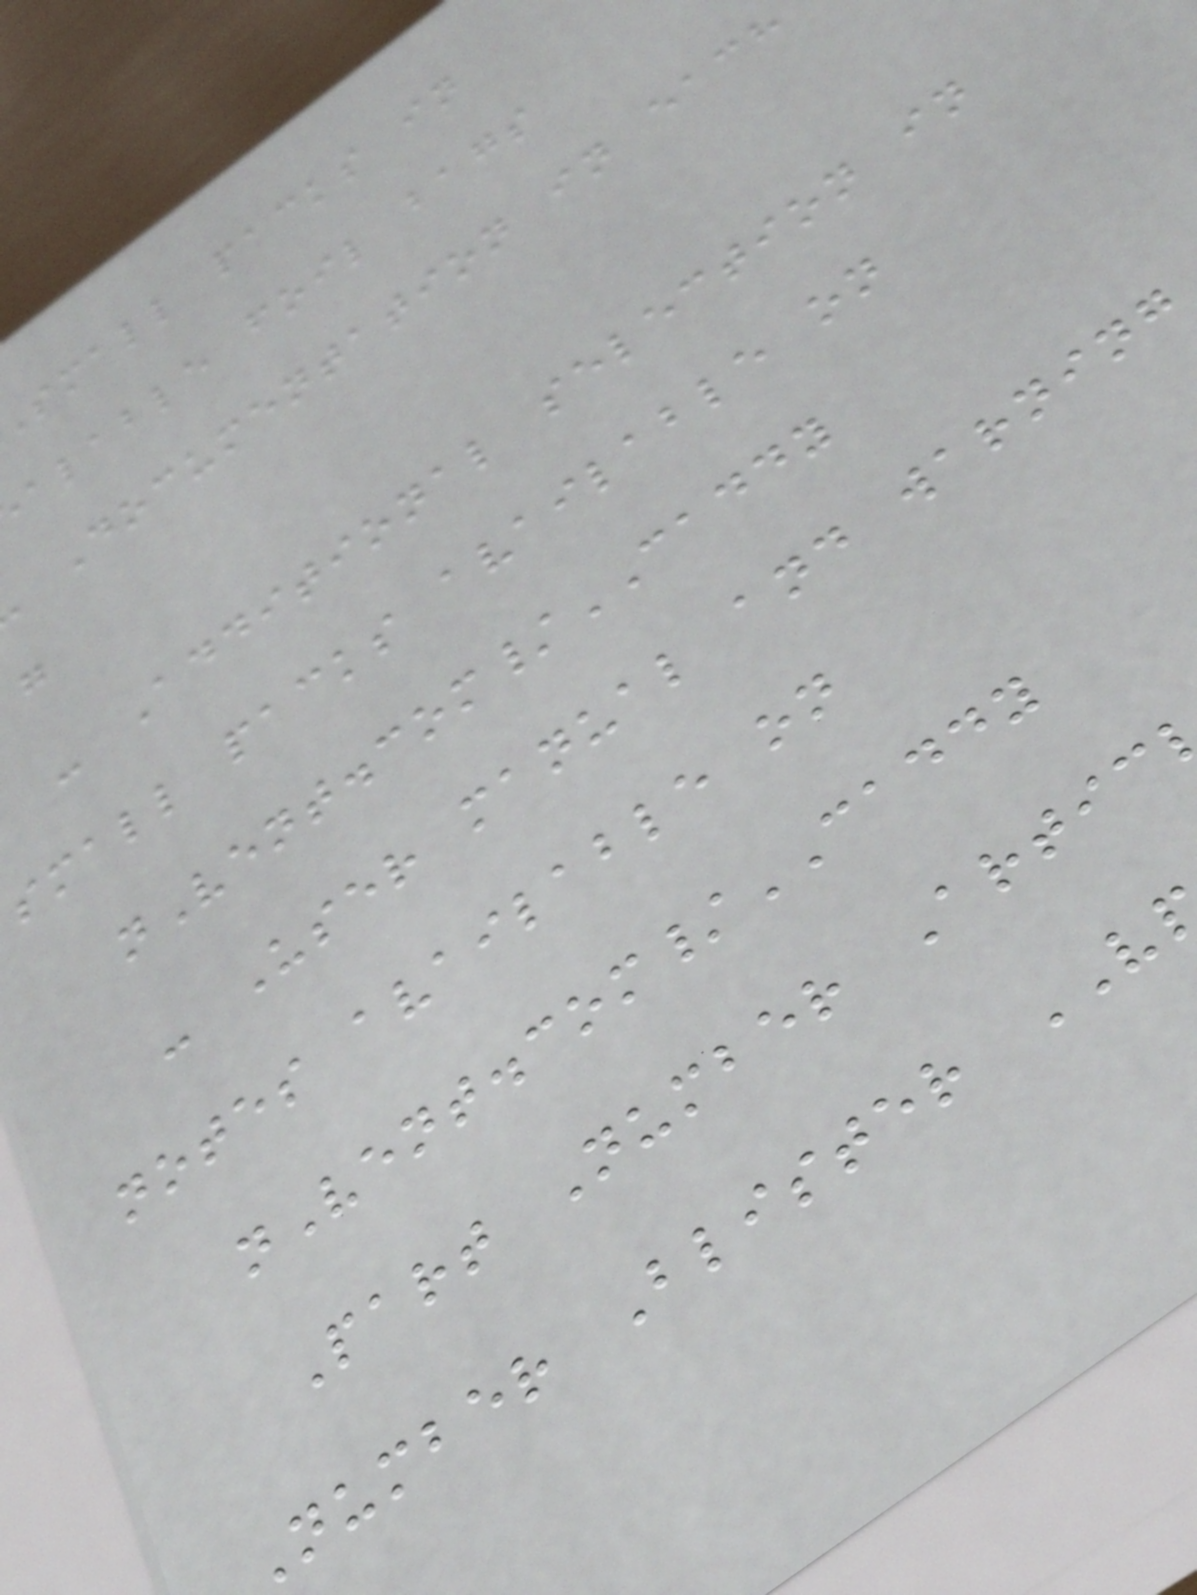small packs in
alable foil bags
Documentation in each
- Additional selection in
small packs available on
nVent.com/CADDY
- User manual and warning
notes available on
nVent.com/CADDY
Part Number Artic
number Blister
